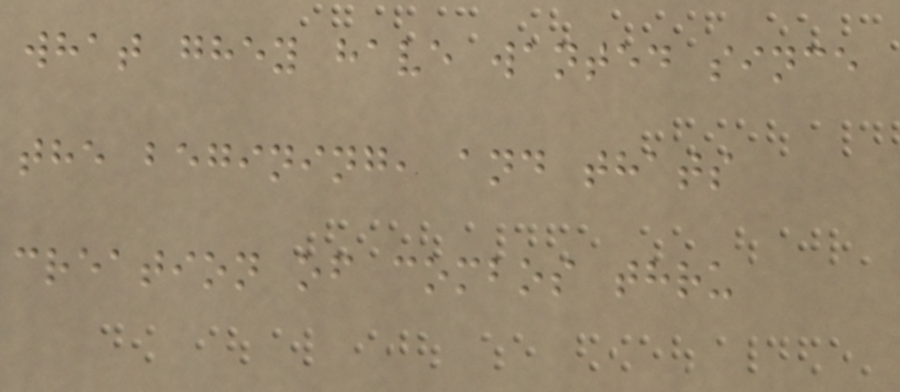what ghey have wanted since
the begining, and thats
creation of combos thru
